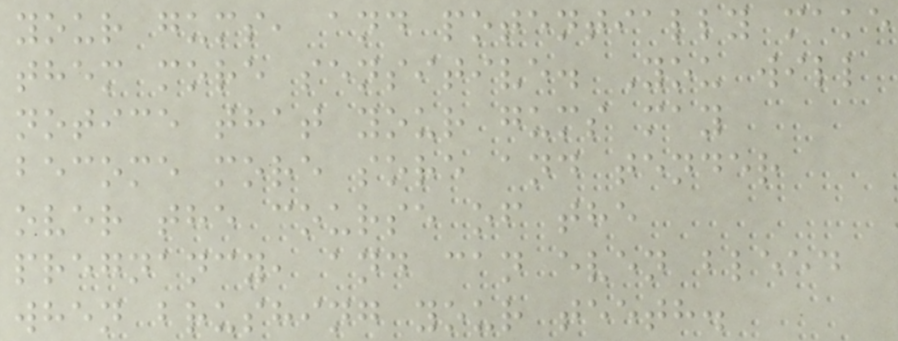your gums, and potentially make
them more sensitive. You will
notice that your gums may
become more sore and tender
over the course of the
pregnancy, and can even bleed
when brushing your teeth.
